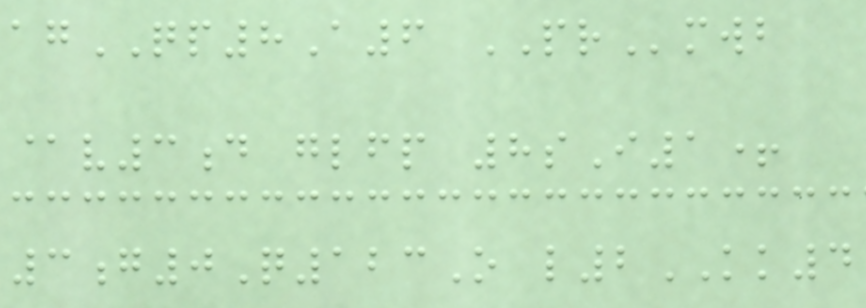agQP8A6 PRmwb
@v3d glfp 8sI1+
3g0Q123O l2KK4
